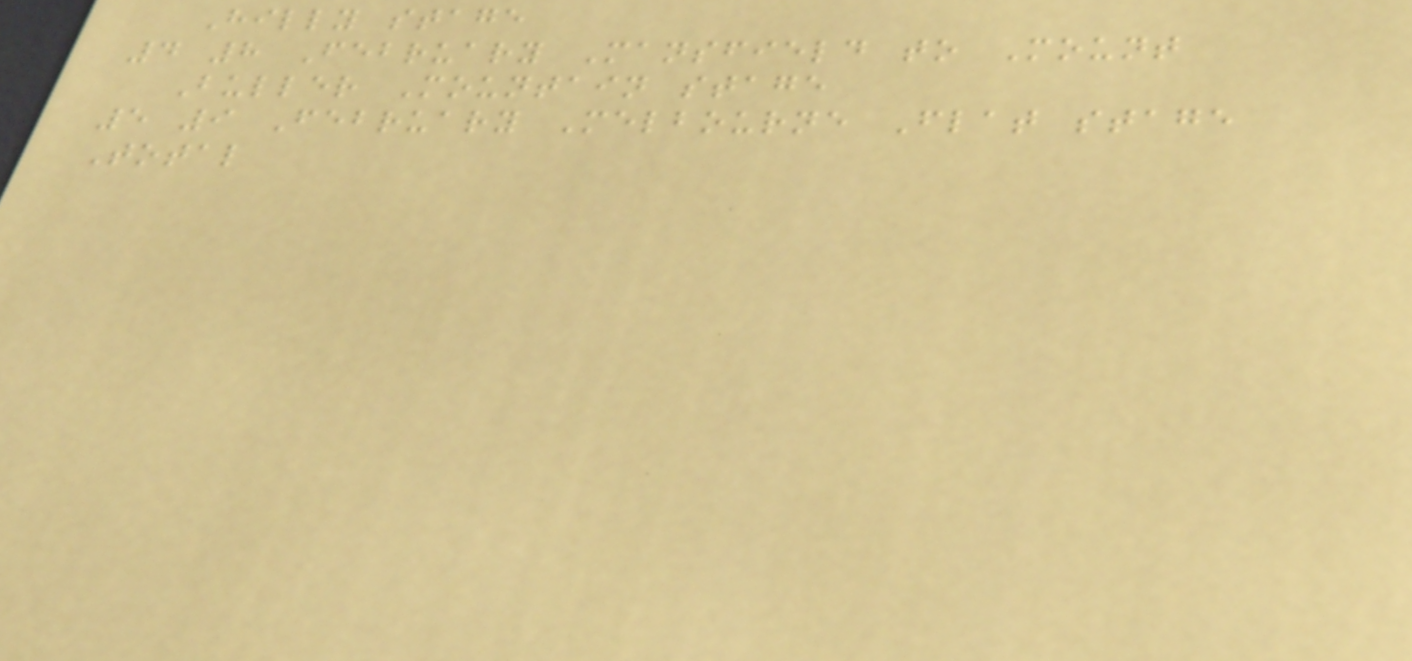Hilly stage
4 8 February Mansfield to Mount
Buller Mountain stage
5 9 February Melbourne Flat stage
Total
